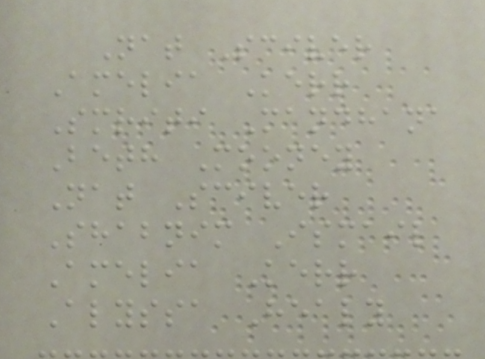Nat Sciver
Amelia Kerr
Smriti Mandhana
Beth Mooney
Nat Sciver
Shabnim Ismail
Amelia Kerr
Alyssa Healy
